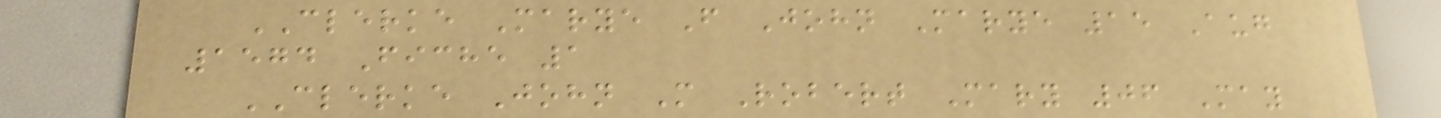CLERKE Marye F John Marye 15 Aug
1574 Fiche 1
CLERKE John M Robert Mary 06 May
